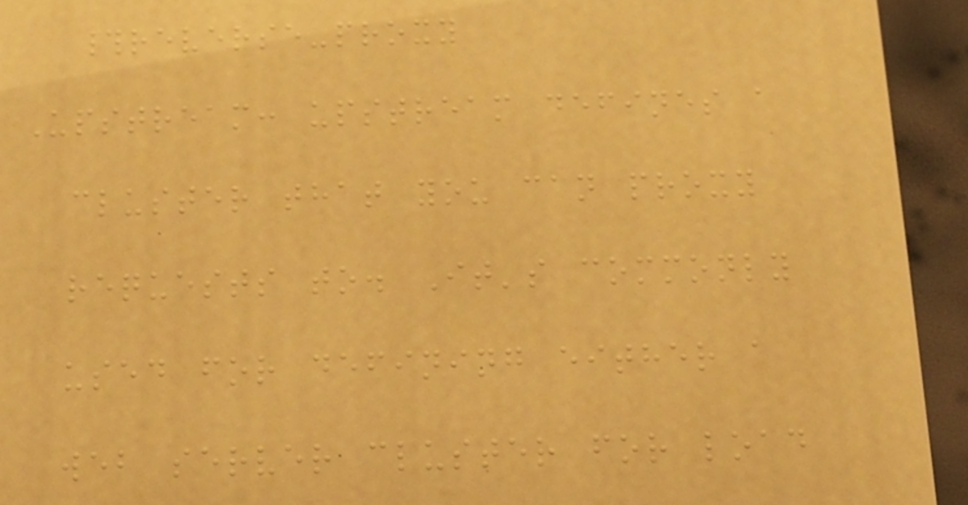#reverse-proxy
Upstream: upstream defines a
cluster that you can proxy
requests to. It's commonly
used for defining either a
web server cluster for load
